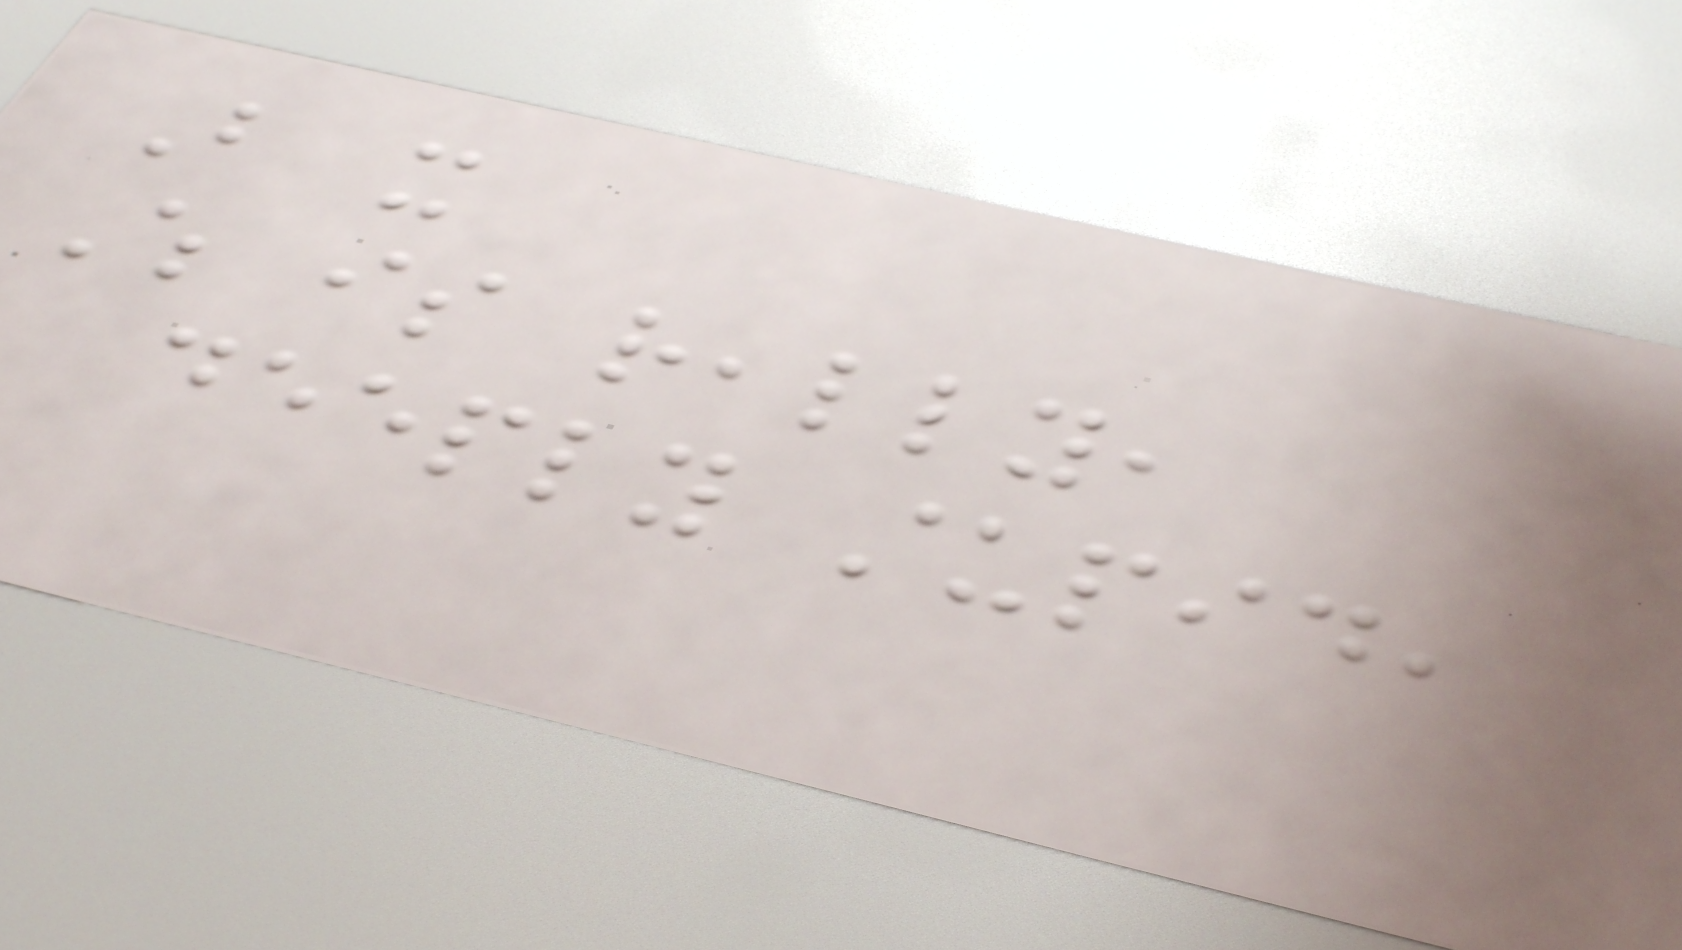But it
Which is really,
deeply stupid,
